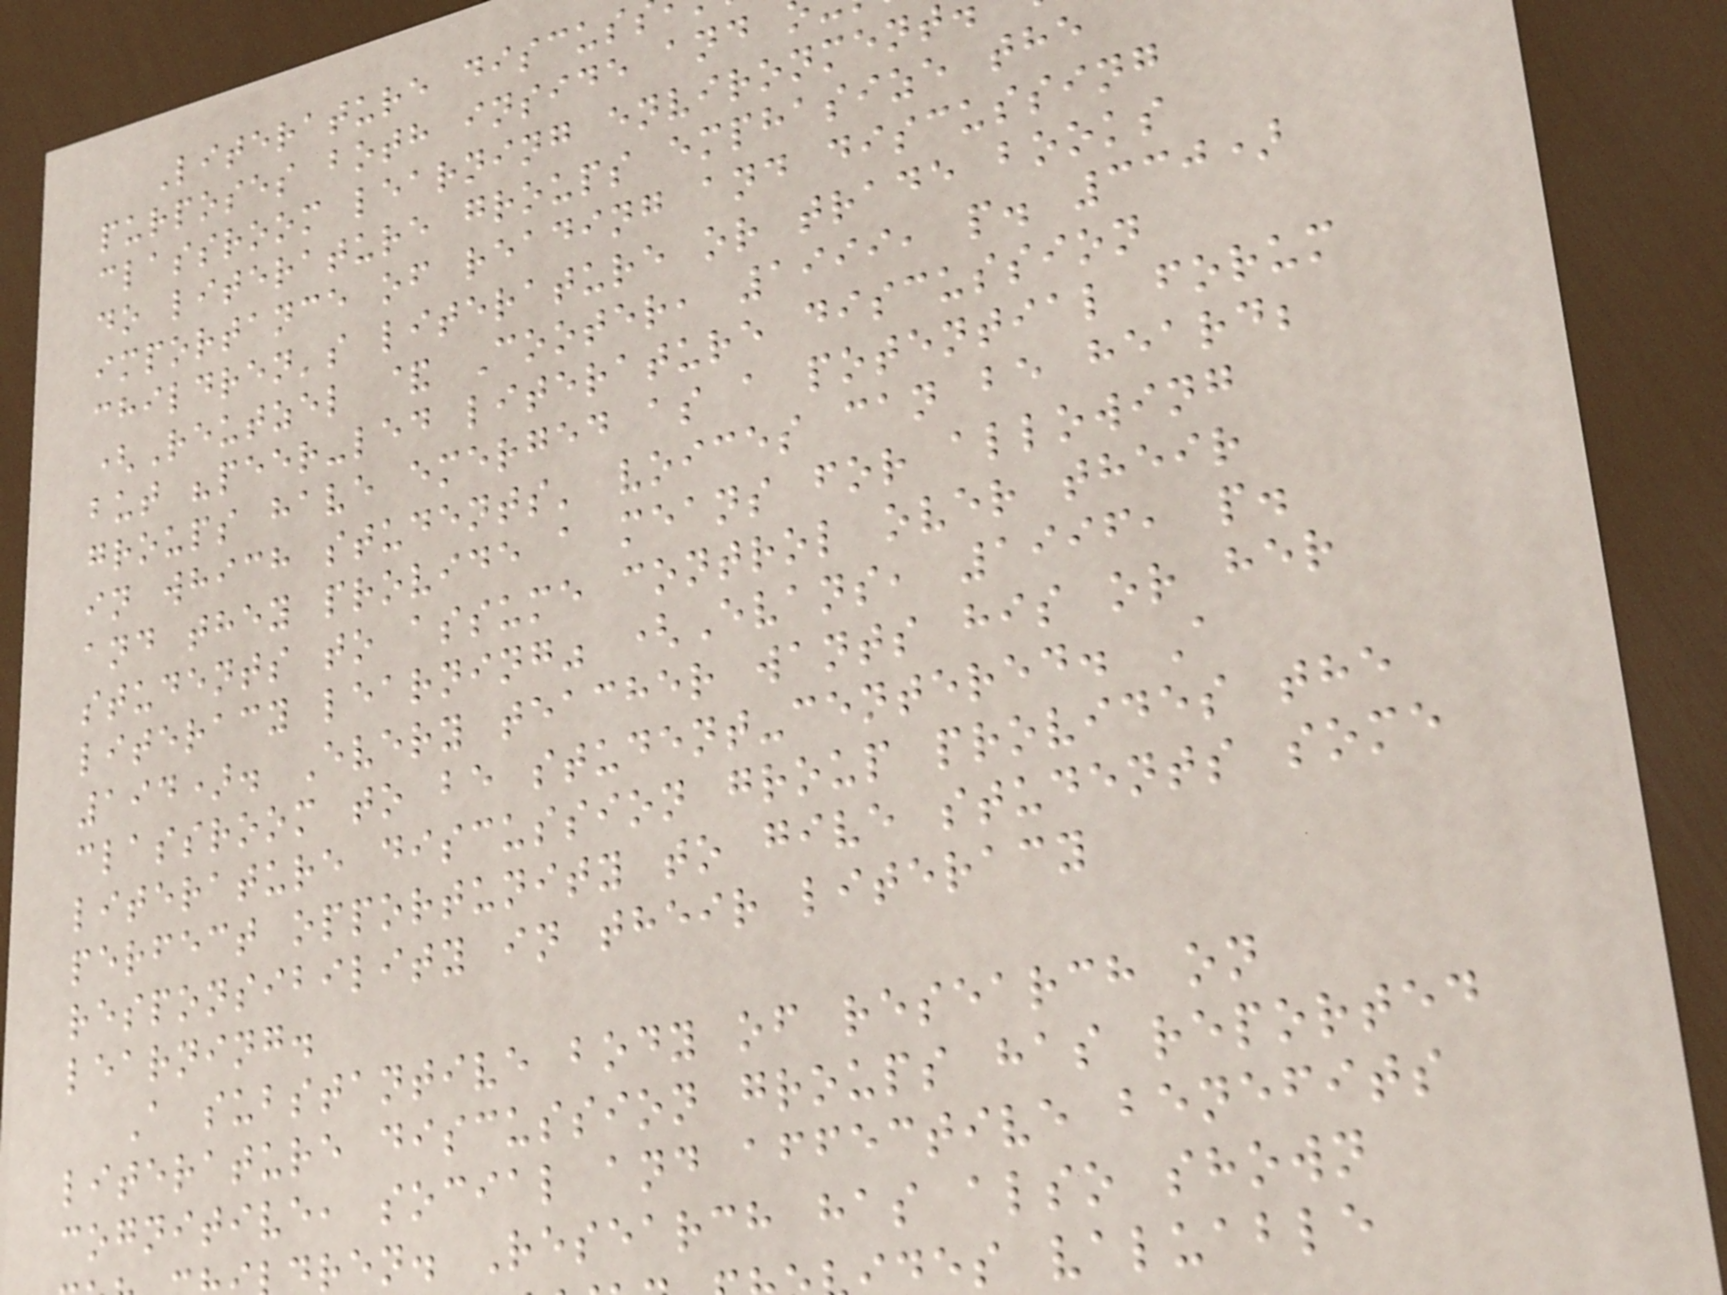Literature discus
purposes both inside and
classroom learning environment
do literature groups emphasize the
importance of reading and discussing
children's literature or trade books
(Reutzel & Cooter, 1999, p. 330)
but "peer-led literature discussion
groups have emerged as a potential forum
in which students' voices can be heard;
and they provide a means for allowing
students to assume control over their
literacy learning" (Evans, 1996, p.
194). Every teacher wants his or her
classroom to be student-centered. A
literature discussion group provides the
perfect opportunity to give students some
responsibility in their literacy
learning.
A substantive body of research on
literature discussion groups has reported
cognitive, social and affective benefits
ren. Research has also shown
es valuable
